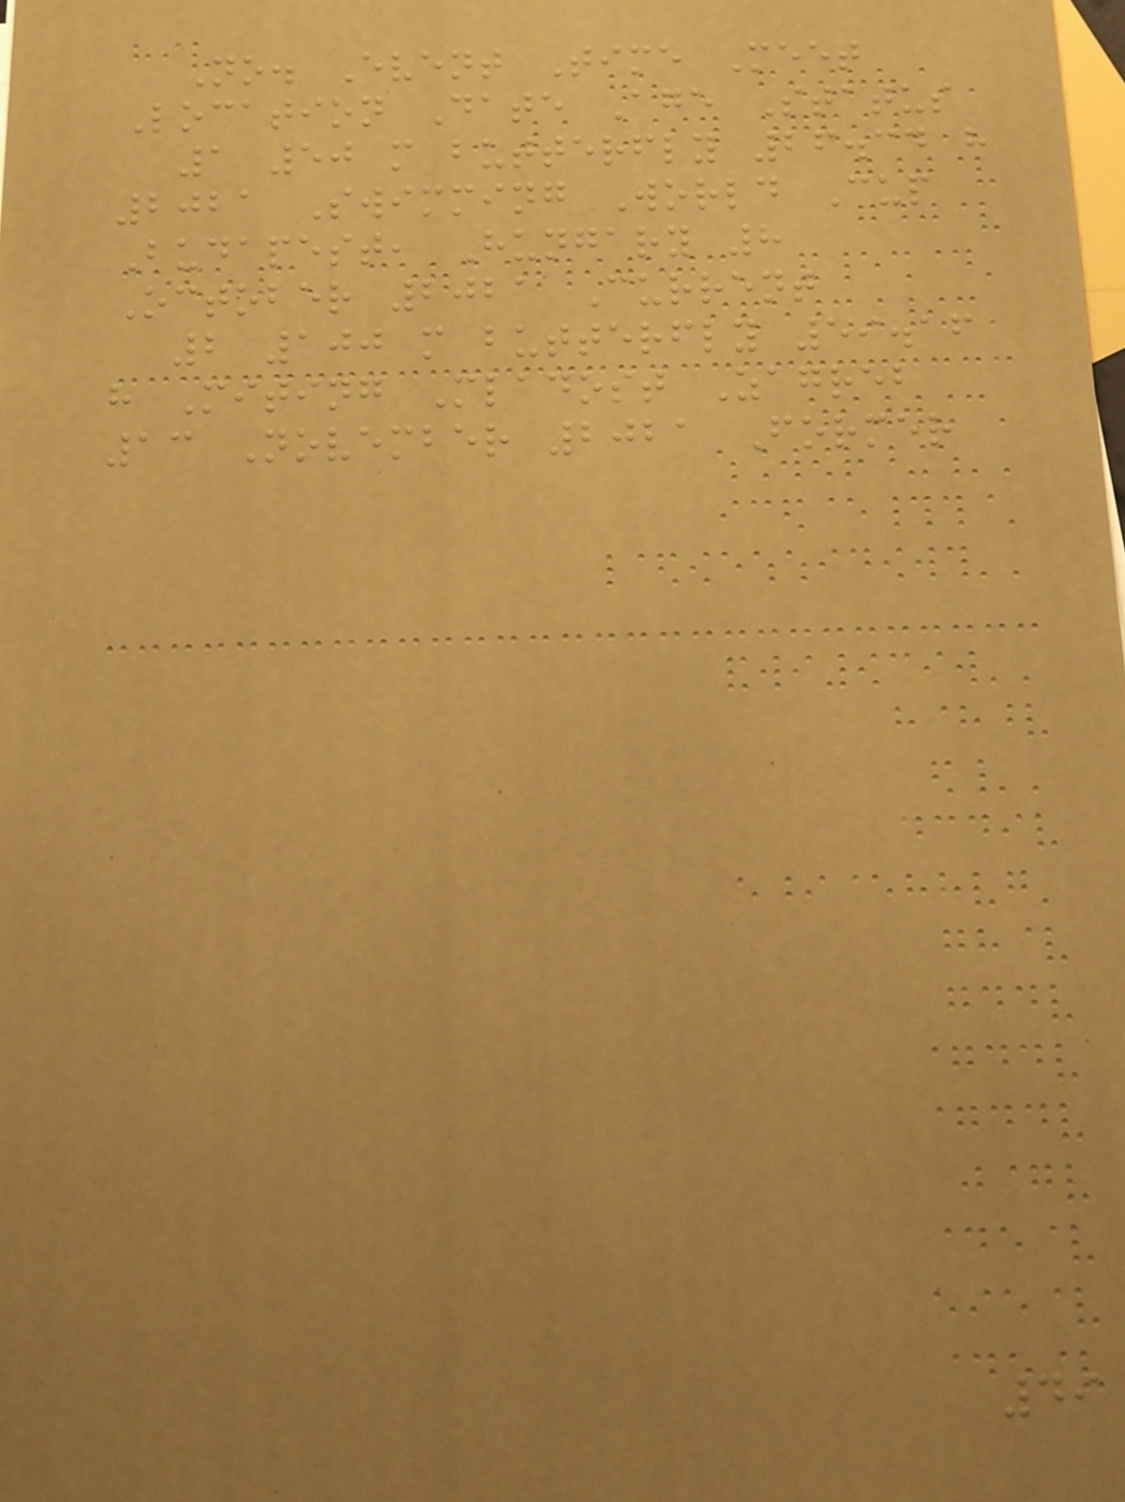No. Event Time Meet
Location Date Age Status
1 50 m butterfly 26.34 h
2021 Swimming World Cup
Budapest, Hungary 8
October 2021 Current
2 100 m butterfly 59.16
h Miting Mladost Zagreb
13 November 2021 Former
49
